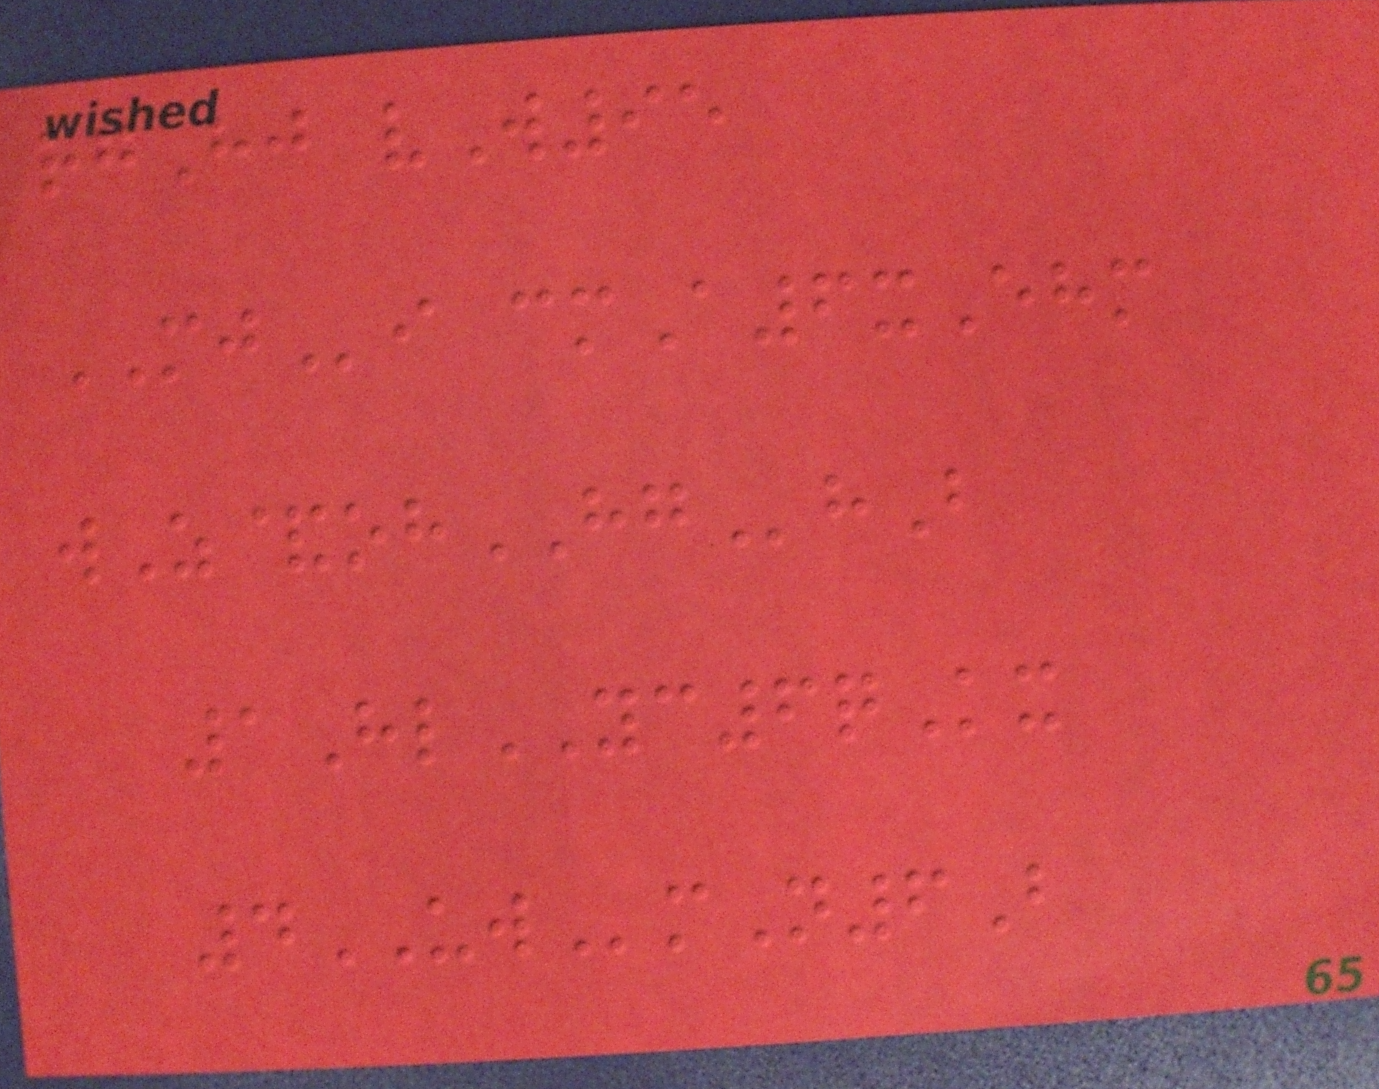rgHj vW95
MJi cmA6xEhm
wZ&ohHGhB
1HlYC6qKx
4UWmN6B
